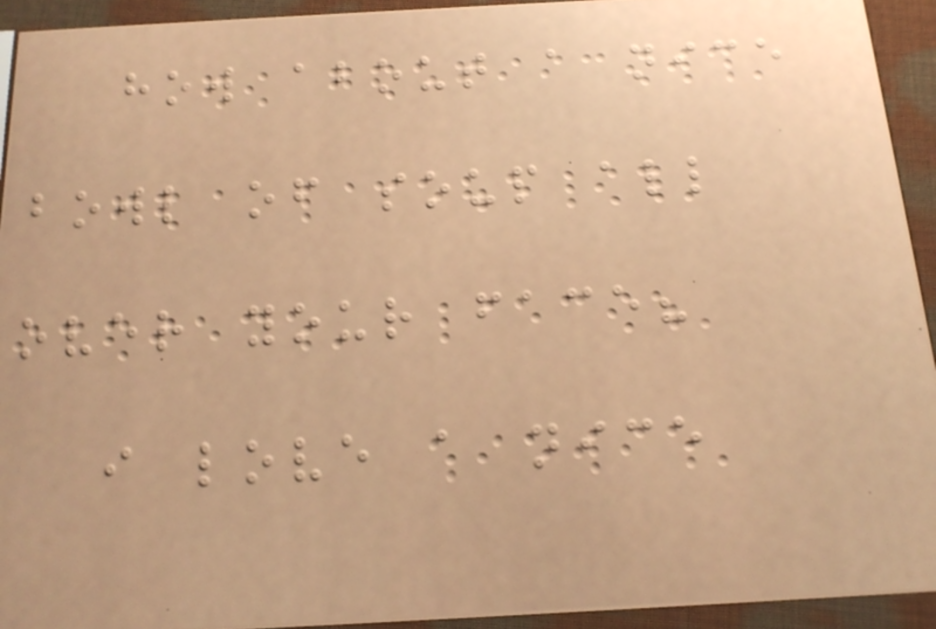how about a nice
bowl of soup all
over your face?
i love a nice
